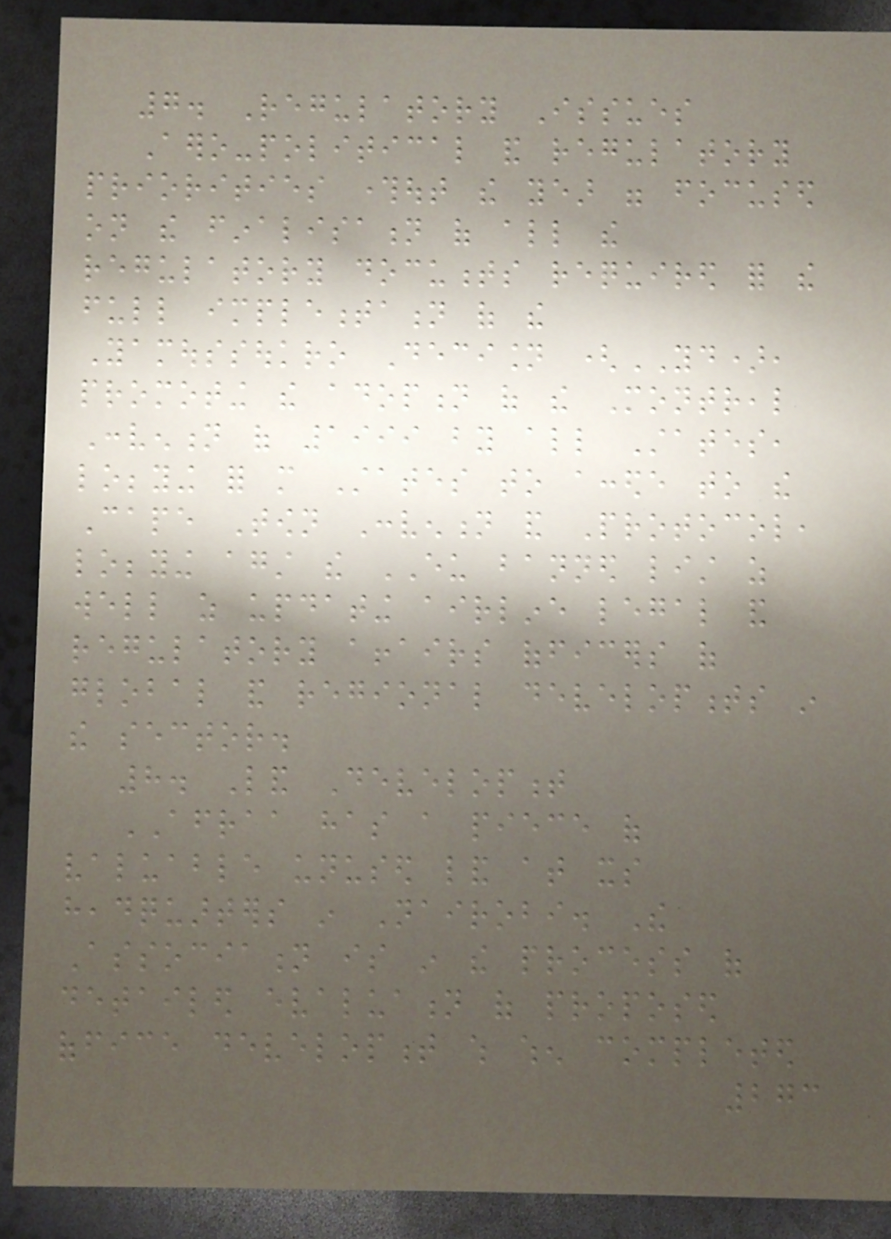7. Regulatory Issues
Aero-political and regulatory
priorities throughout the year were focused
on the finalisation of all the
regulatory documents required for the
full implementation of the
Yamoussoukro Decision (YD),
promoting the adoption of the Montreal
Convention of 1999 by all States,
lobbying for more States to accede to the
Cape Town Convention and Protocol,
lobbying against the EU banned list as
well as updating airline legal and
regulatory affairs officers of
global and regional developments in
the sector.
8. Land Development
AFRAA has a piece of
valuable unused land at its
headquarters in Nairobi. The
Association is in the process of
detailed evaluation of proposed
office development which when completed
273
